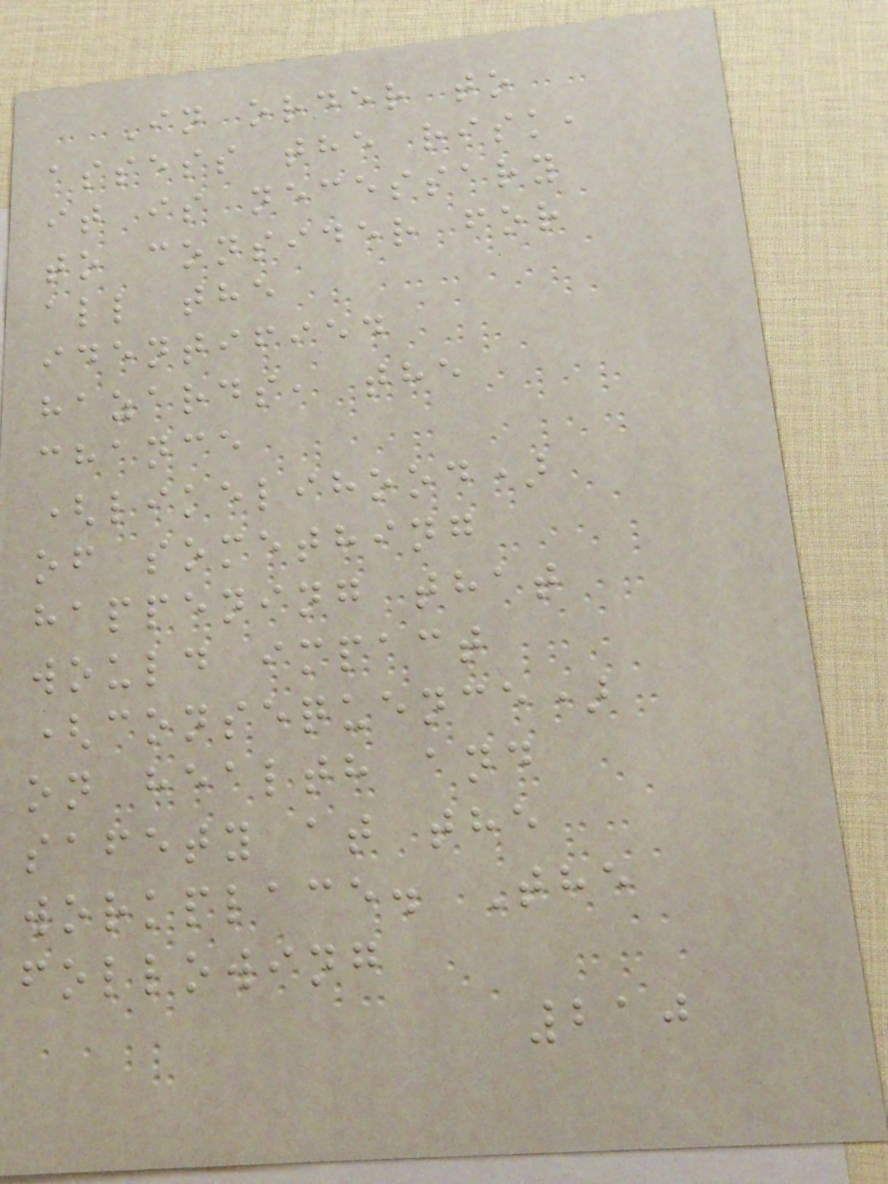In order to
assess the risk,
it is necessary
to consider for
all the
identified
hazards, the
chance
(likelihood)
of something
happening that
would impact
(consequence)
on health and
safety at the
workplace. The
following
210
